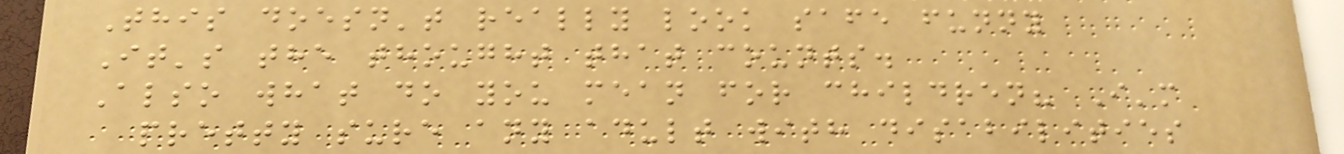This doesn't really look safe funny
It's the thought that counts.
Also what do you mean for children? I'm
pretty sure any adult with disabilities
